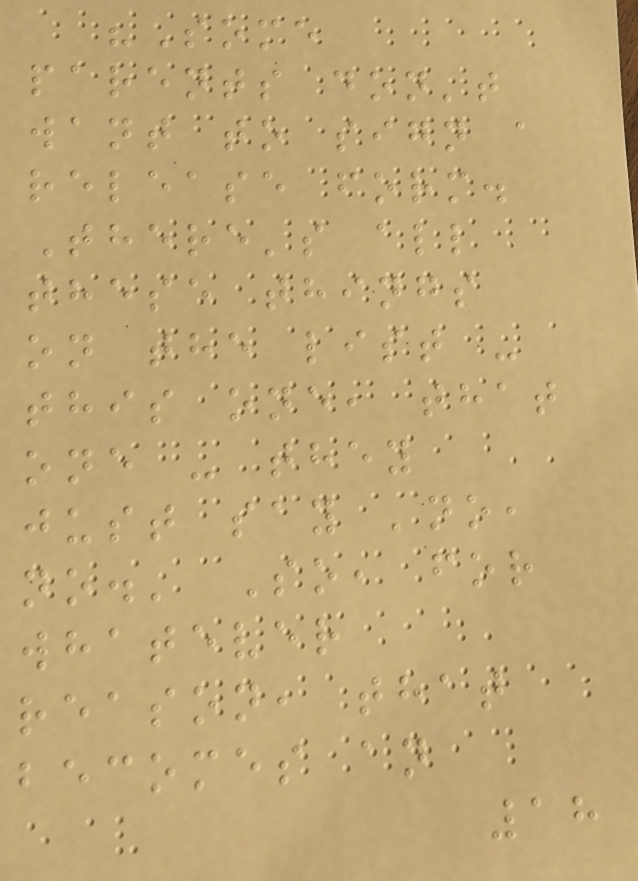"Some
parents don't
want to sign a
release form.
There's all
these things
on the list -
this one, that
one - they
just say 'no,
no.' So, for
whatever
reason, that
becomes an
18
